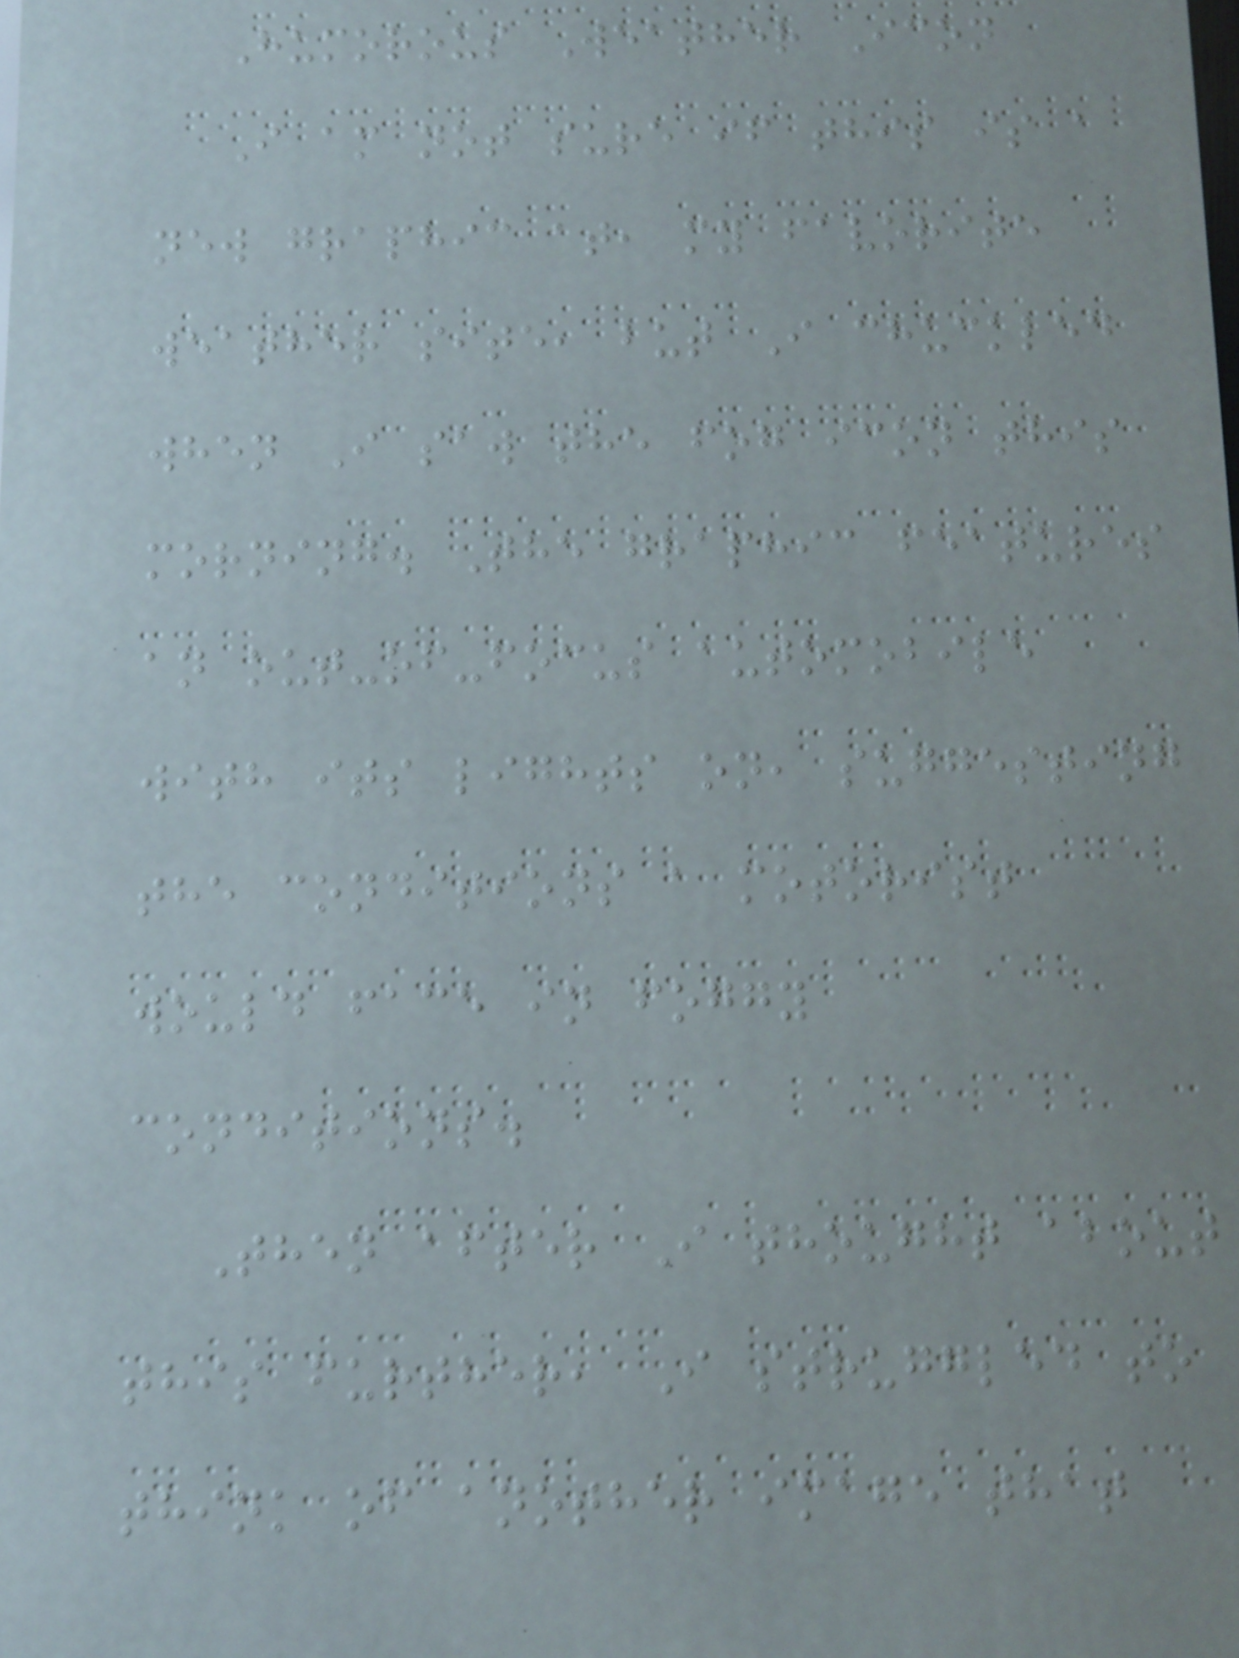Humorous Weather Icon
I am not sure if this is a
new graphic at, my favorite
weather site, but I chuckled
when I saw the fog icon this
morning. The graphic features
an out-of-focus automobile
with its lights on, suggesting
the conditions a motorist
would face in foggy
conditions.
Then after I thought about
this further, I struggled to
think of another image that
